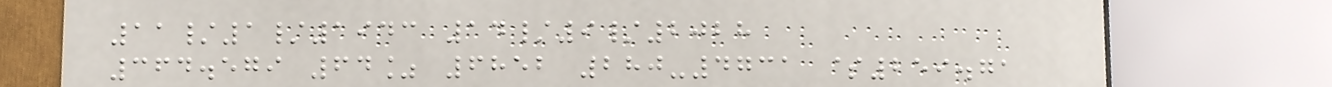11/1/1943 14/9/2028
364.579 64% 6852 280-4731 $259.71
